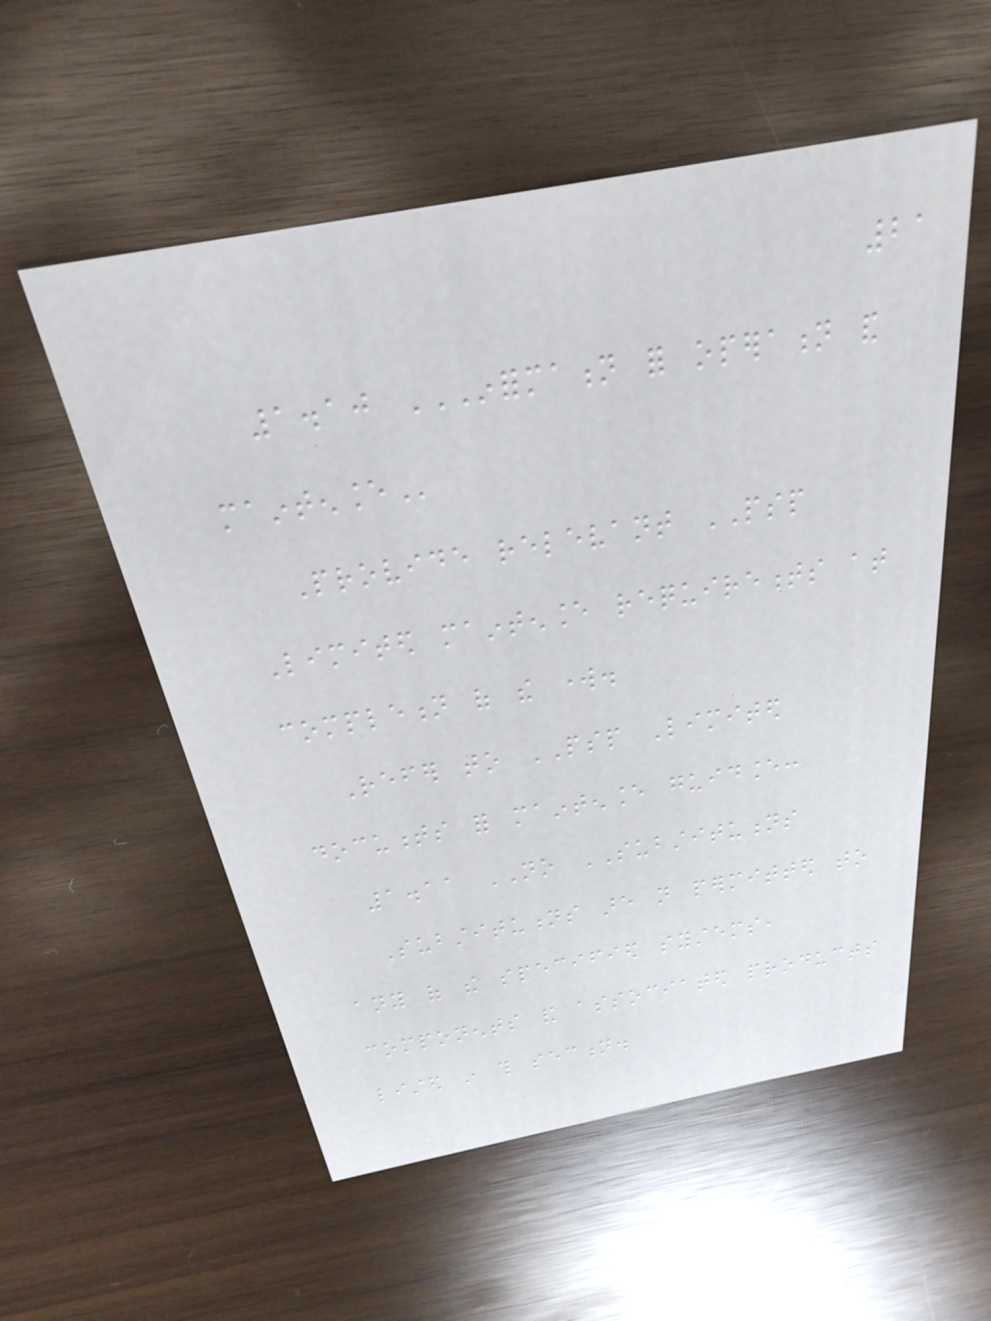21
1.10 INFORMATION FOR OPERATION AND
MAINTENANCE
Provide relevant PSP
Limited maintenance requirements at
completion of the work.
Refer to PSP Limited
documents for maintenance guidance:
1.11 NO SUBSTITUTIONS
Substitutions are not permitted to
any of the specified systems,
components and associated products
listed in this section.
